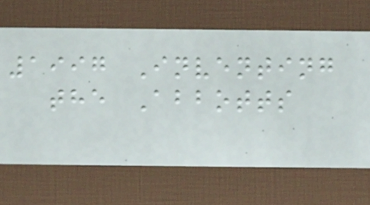1997 Inventing
the Abbotts
